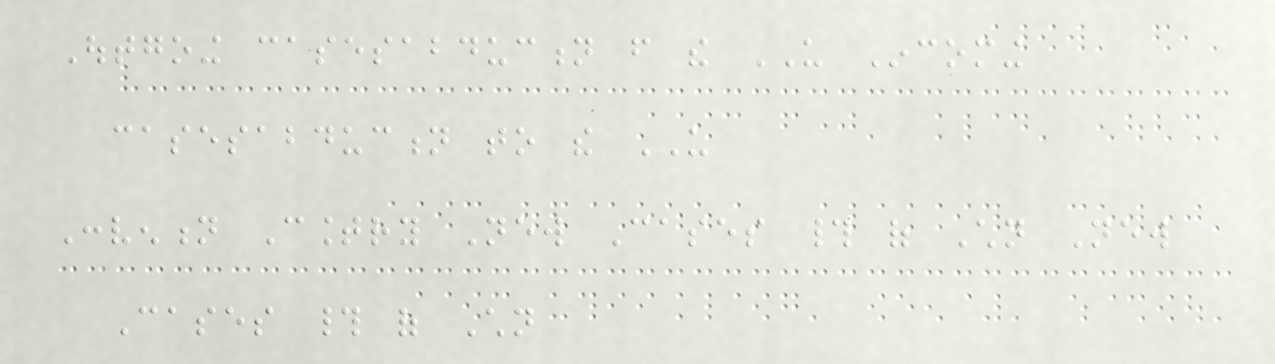Outgoing casesabduction from the US Incoming
casesabduction to the US
Convention Country New Cases # of Children New
Cases # of Children
